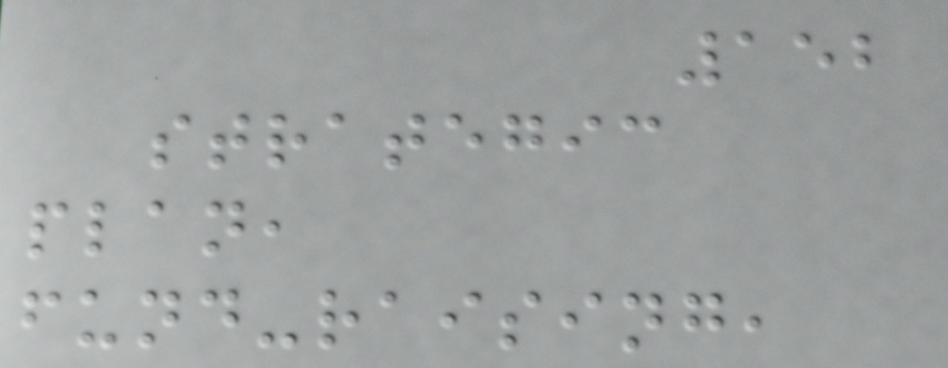152
strategic
plan,
fund-raising,
